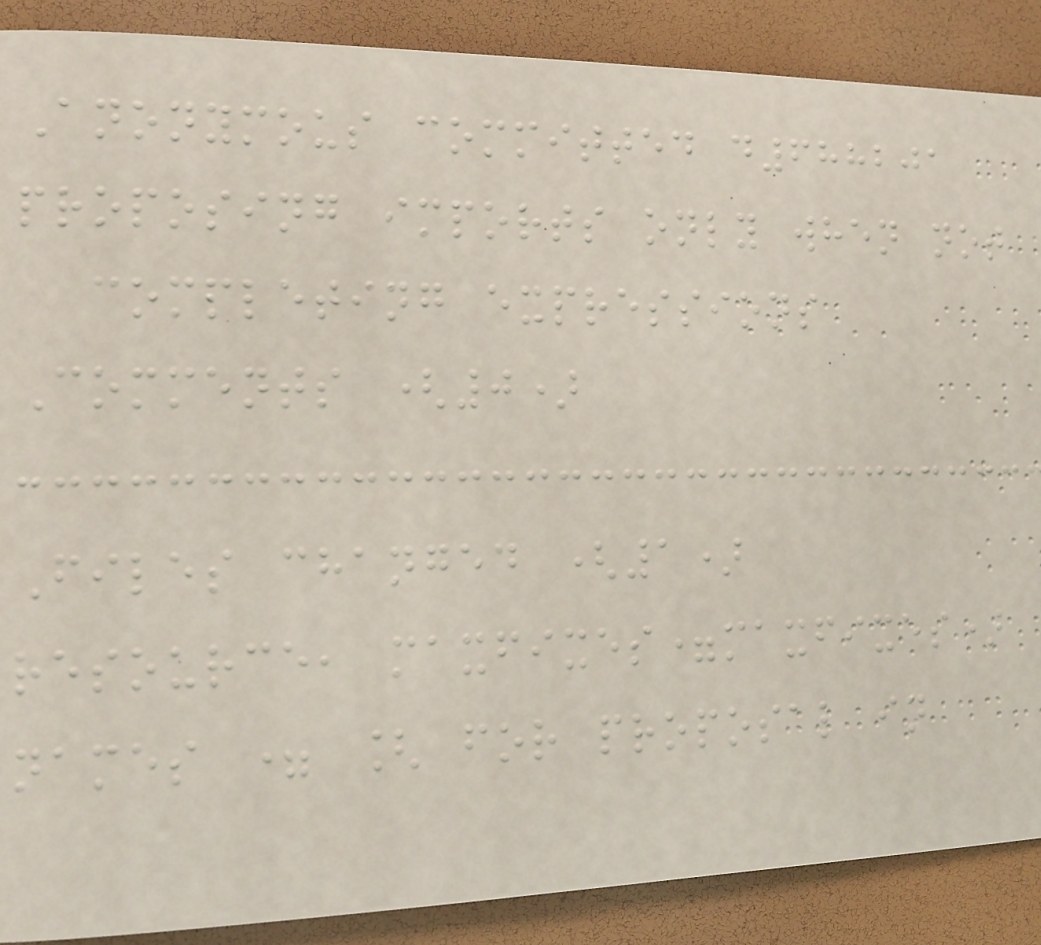Anonymous committed d688201
proposing imports only when not
completing expressions
Comments (0)
Files changed (1)
resource, maxfixes=maxfixes)
names = [ for proposal in
